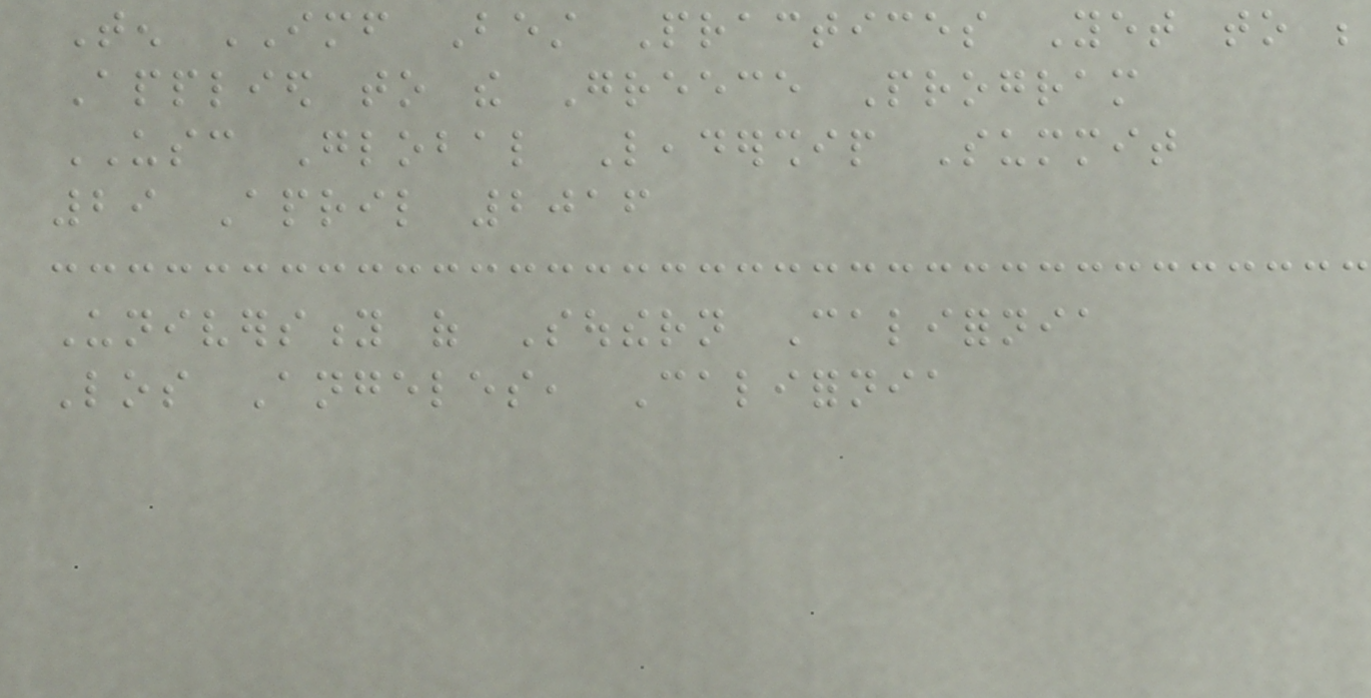Ten IMF Best Practices Yet to be
Applied to the Greece Program
USC Global Leadership Summit
29 April 2016
University of Southern California
Los Angeles, California
